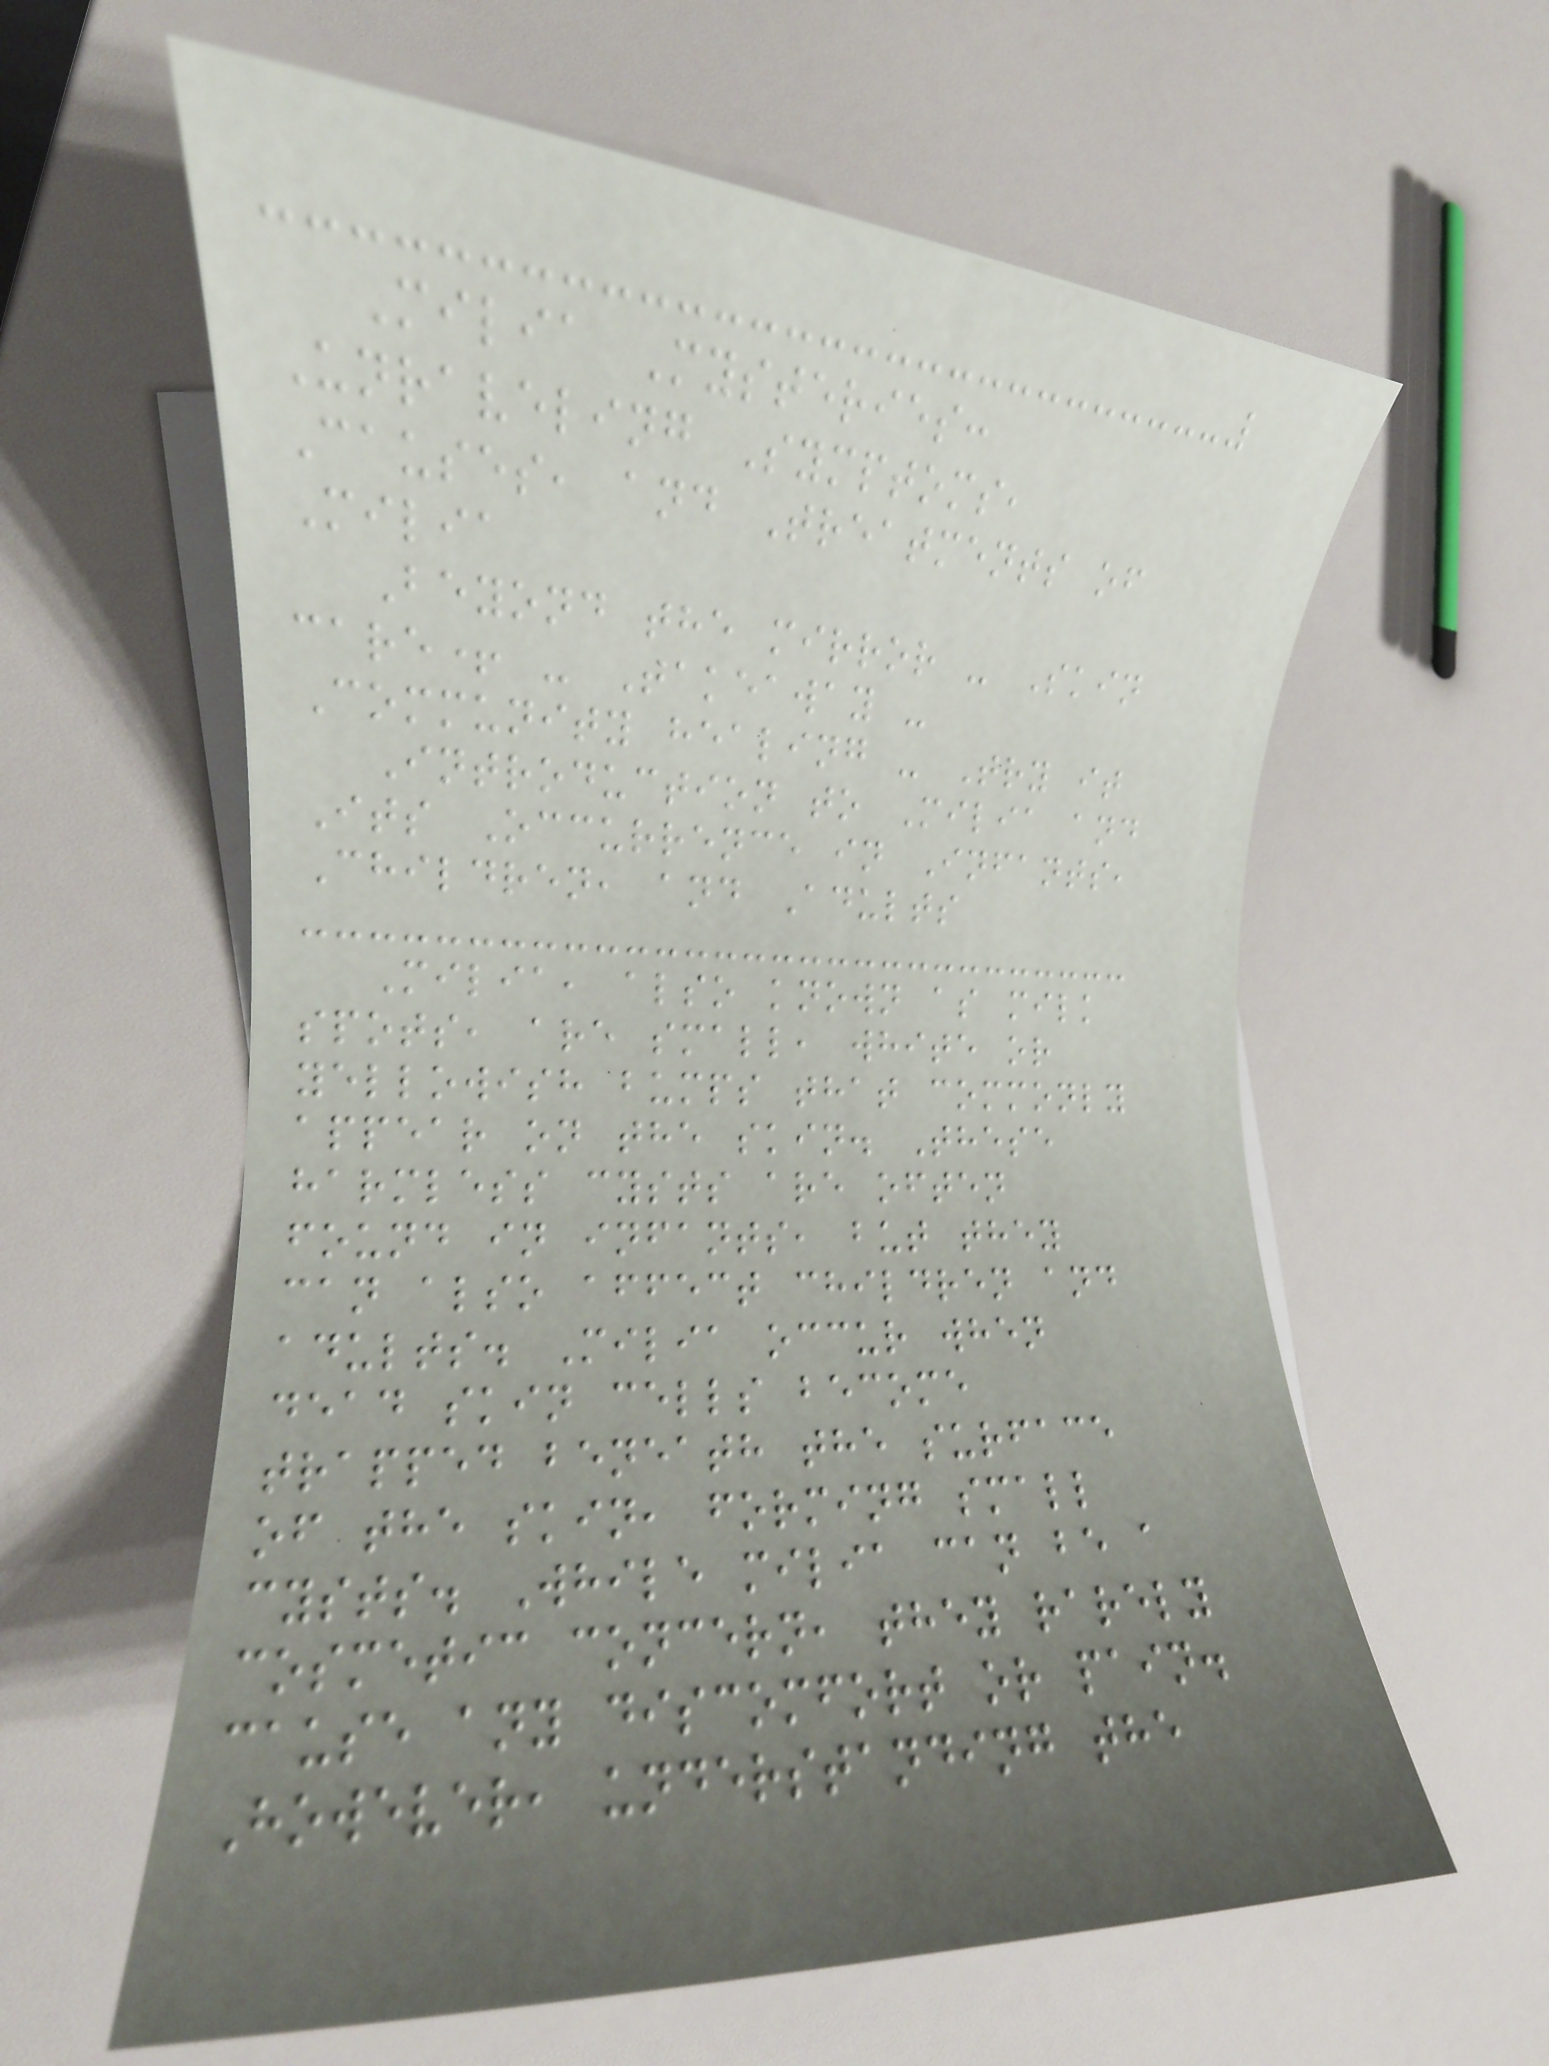Milia Mysteries:
Unraveling Symptoms,
Causes, and Treatments of
Milia
Beyond the mirror - Skin
care+ - Takeaway -
Community healing - Try it
Introduction to Milia and
Its Occurrence in Infants,
Children, and Adults
Milia, also known as milk
spots, are small, white or
yellowish bumps that commonly
appear on the skin. These
harmless cysts are often
found in infants, but they
can also affect children and
adults. Milia occur when
dead skin cells become
trapped beneath the surface
of the skin, forming small
cysts. While milia can be a
cosmetic concern, they rarely
cause any discomfort or pain.
However, understanding the
